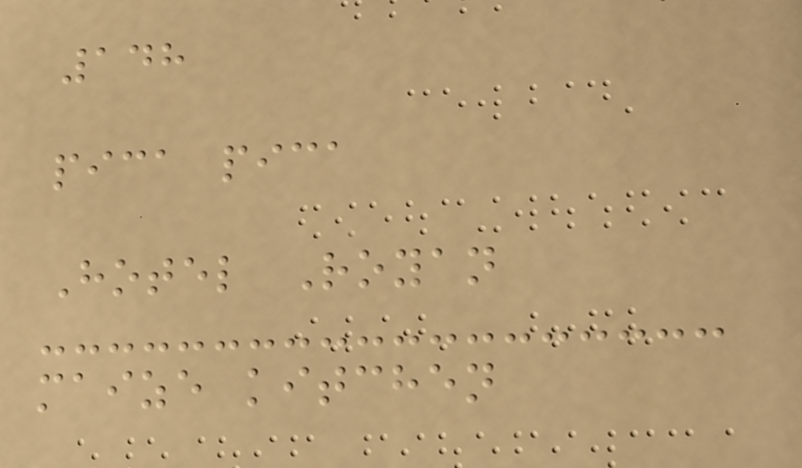148
pica pica
Hotel Royan
maize kitchen
